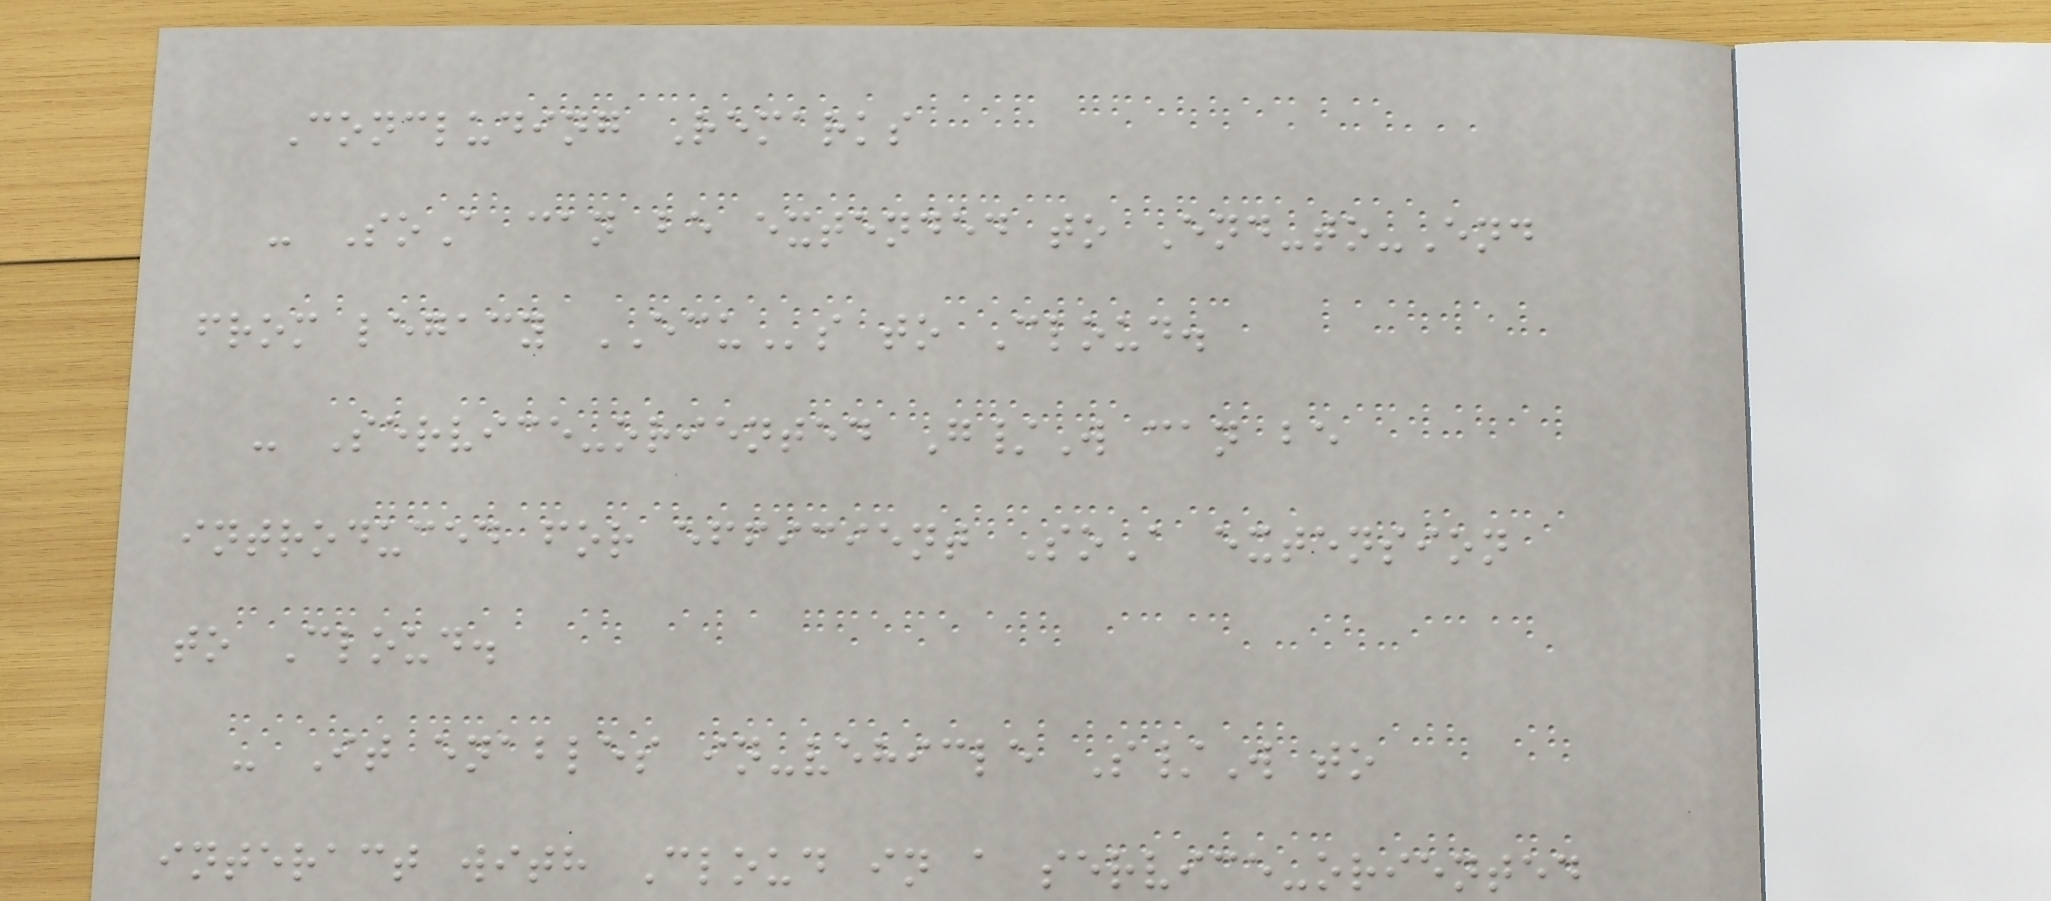Concluding Remarks
- SoA can be extended to End-to-End
from legacy ECUs to Cloud.
- Service-oriented G/W can be
introduced for efficient SoA extension
to Cloud.
- It enables in-vehicle S/W to
interact with Cloud in a service-oriented
